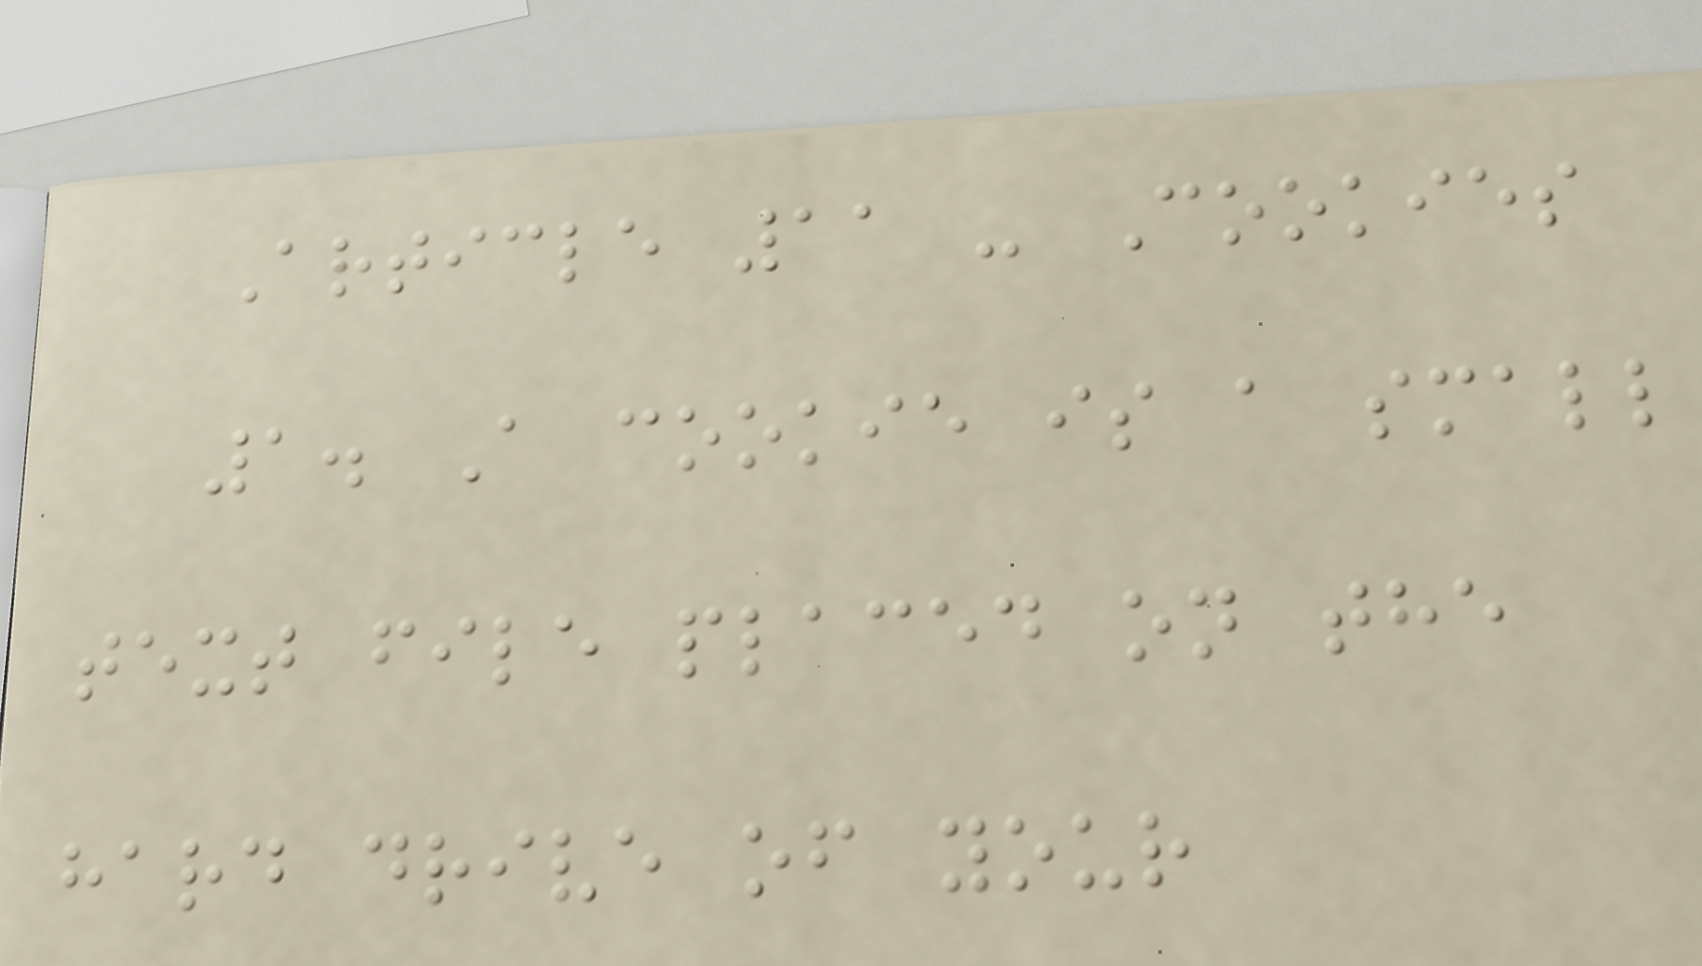Article 11 - Cookies
1. A cookie is a small
text file placed on the
hard drive of your
